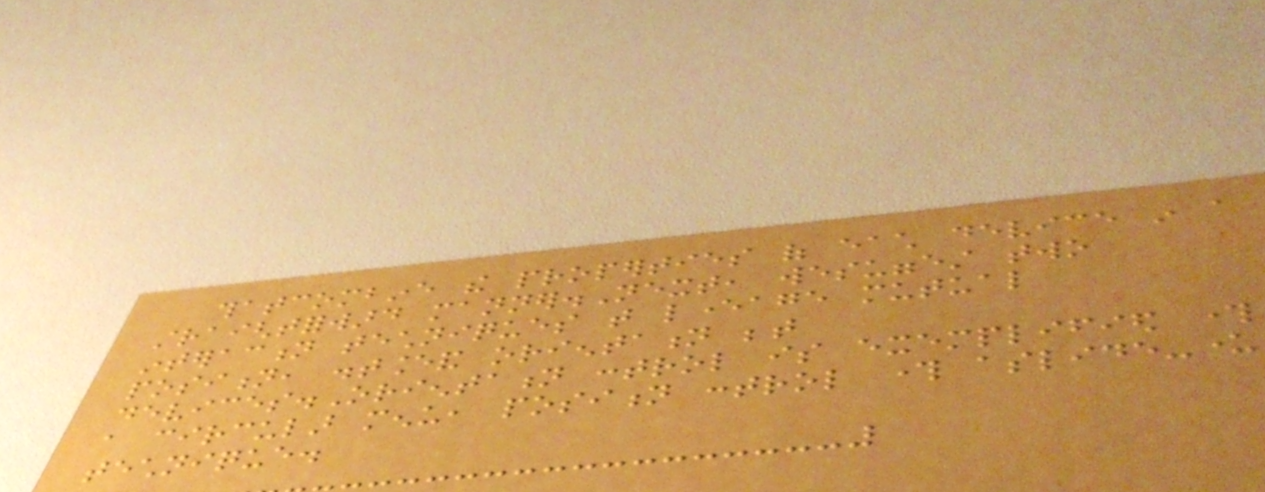thatcombine the properties of each device in a
straightforward manner.Next, wesuggest two
interaction techniques that leverage mutual
position, distanceand orientation between
devices.Orientation control is exemplified through
a circular menu, position control through aslide-under
technique.
